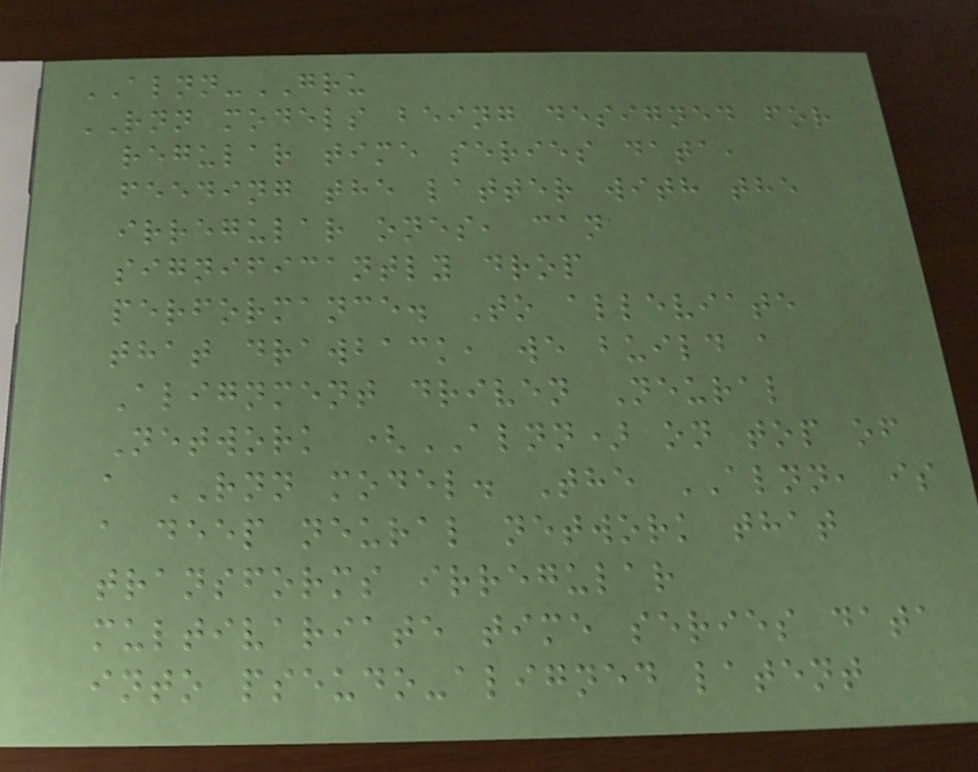ALNN-GRU
RNN models being designed for
regular time series data,
feeding the latter with the
irregular ones, can
significantly drop
performance. To alleviate
that drawback, we build a
Alignment driven Neural
Network (ALNN) on top of
a RNN model. The ALNN, is
a deep neural network that
transforms irregular
multivariate time series data
into pseudo-aligned latent
